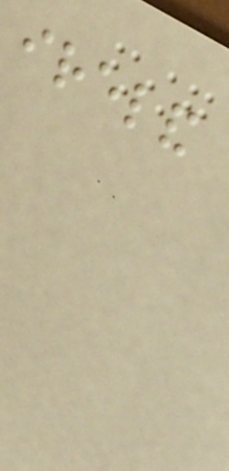ireland
